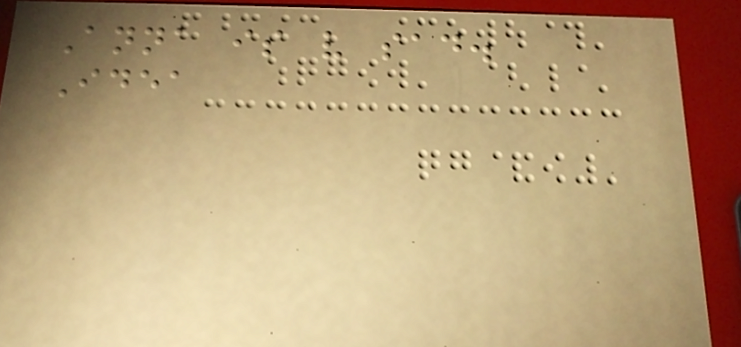Anna is very sad.
Idea
